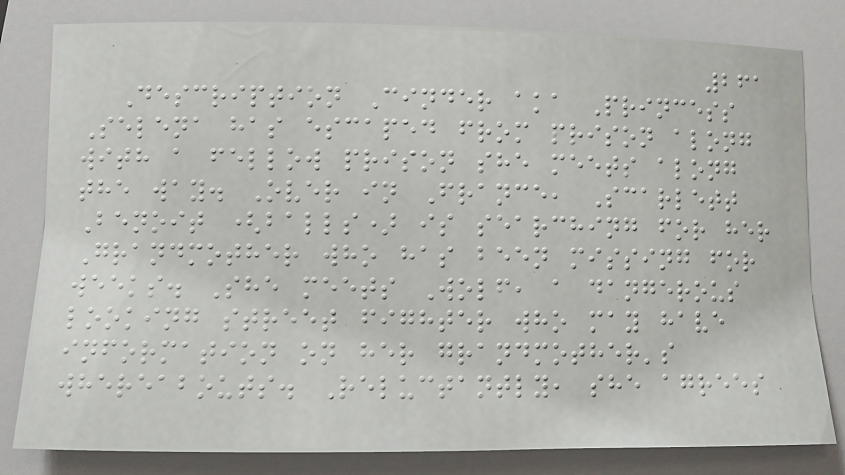261
Description Cinder aka Princess
Selena has escaped from prison along
with a fellow prison she meets along
the way. Over in France, Scarlett
Benoit (balls) is searching for her
Grandmother who has been missing for
weeks. She meets Wolf, a dangerous
looking street fighter who may have
information on her grandmother's
whereabouts. Reluctantly, she agrees
